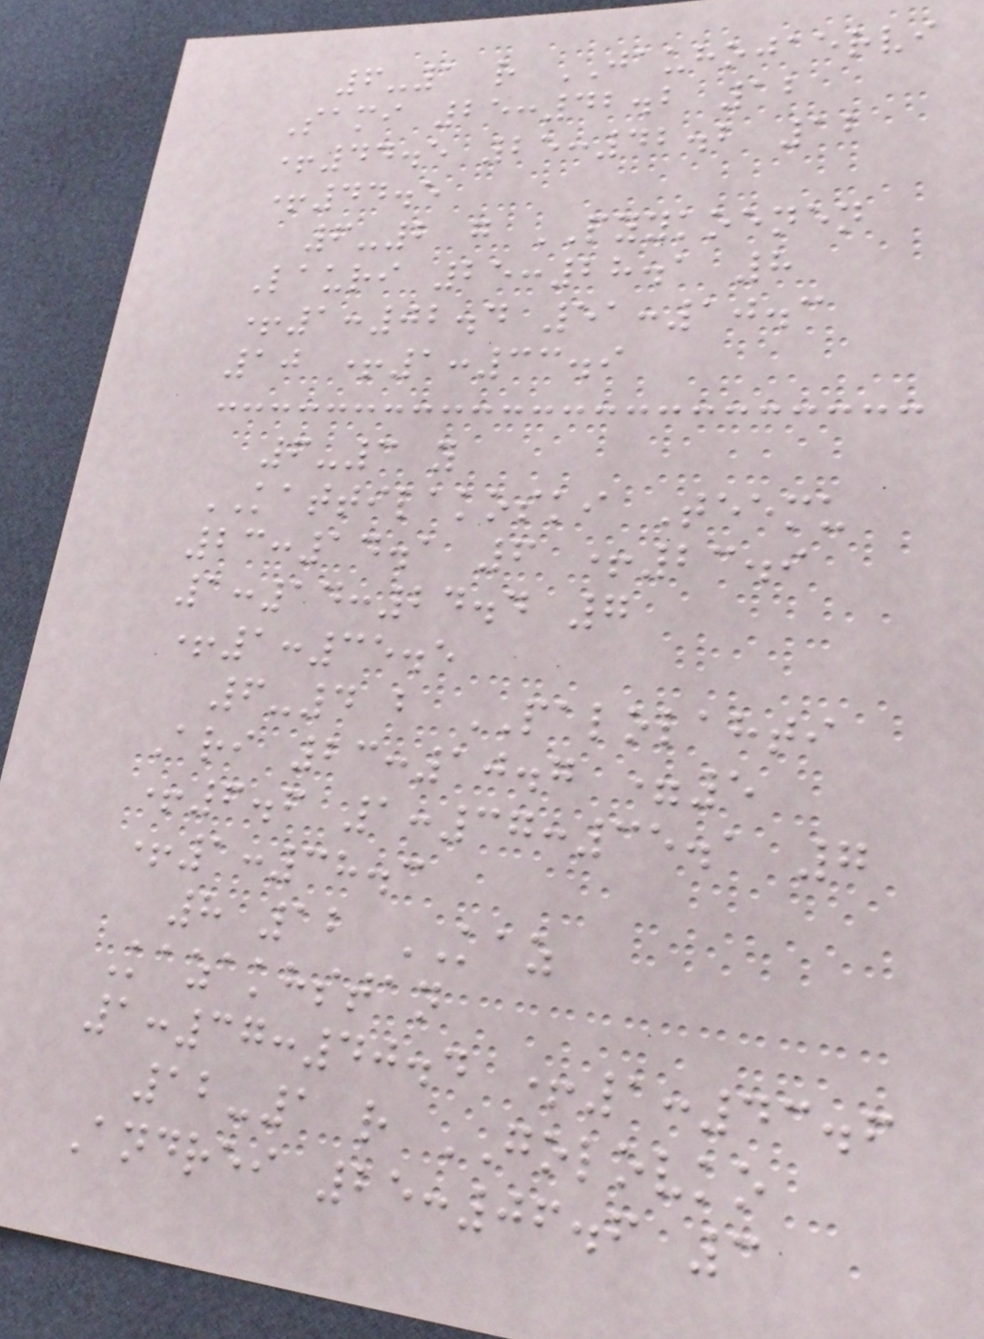6-1 r JAUHOJAERVI
Sami 25:42.2 12
+44.5 25:42.2 12
+44.5
6-2 g PYYKOENEN
Lauri 25:28.1 8
+1:02.4 51:10.3
10 +1:33.9
6-3 y
KATTILAKOSKI Teemu
23:14.1 6 +23.9
1:14:24.4 7
+1:35.5
6-4 b PALOLAHTI
Ari 23:10.7 =5
+6.6 1:37:35.1 7
+1:38.3
8 12 KAZ
Kazakhstan
1:37:40.4 +1:43.6
12-1 r GOLOVKO
Andrei 25:06.6 3
